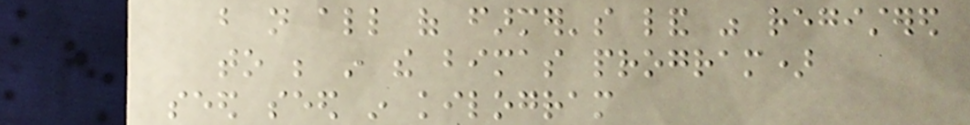but not all of farmer's land was registered
to be in the bimas program)
seed seed in kilogram
